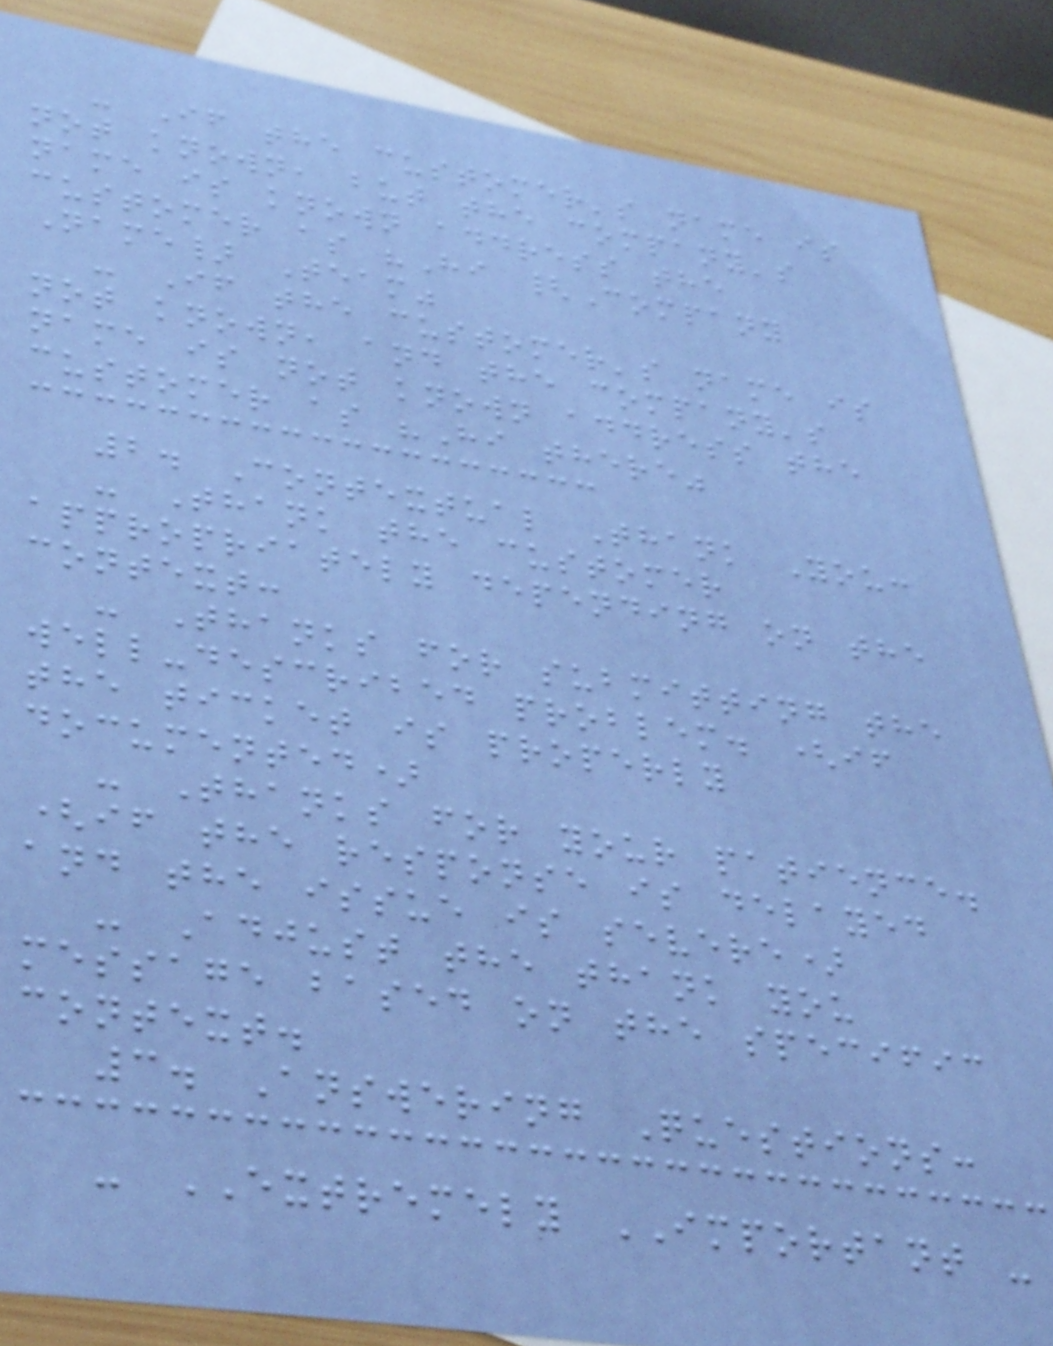- If the customer's name is
not known, but the company's
name is known address the
customer as "Hi {Company
Name} Team"
- If the customer's name is
not known, and the company's
name is not known address the
customer as "Hi there"
2. Contextual Thank You:
- Thank the customer
appropriately depending on the
context:
- Thanks for submitting the
well-described problem. (if
the ticket is properly
documented)
- Thanks for your patience.
(if the response is delayed
and the issue is severe)
- Adjust the thank you
message based on the specific
context.
3. Answering Questions:
- EXTREMELY IMPORTANT -
